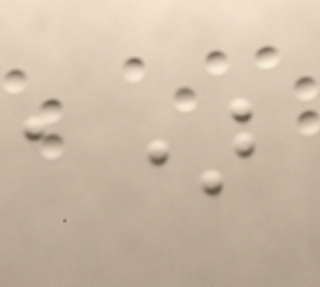a)
